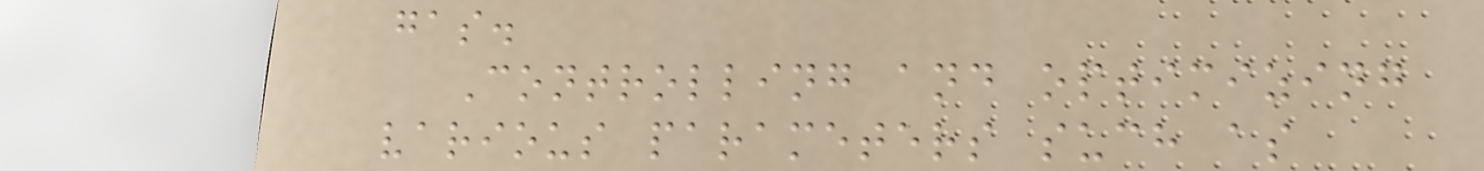gas.
Controlling and optimizing
various parameters such as
